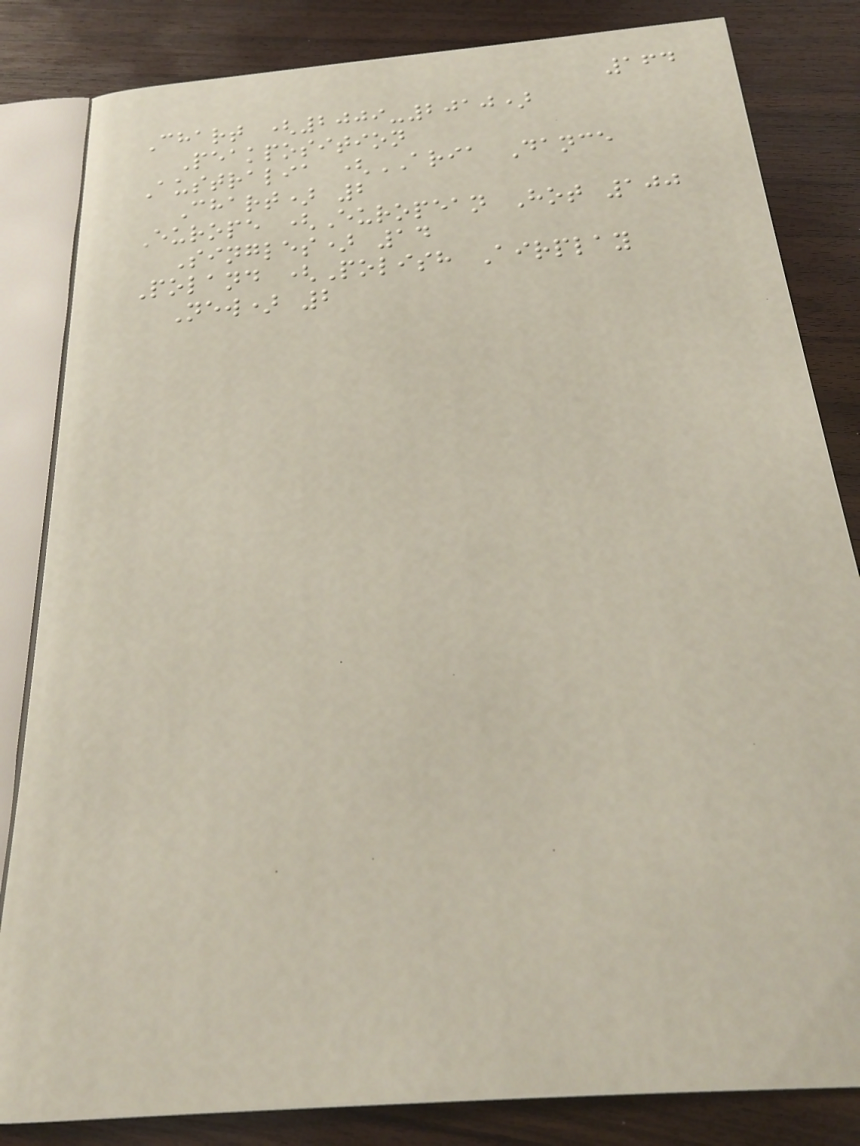164
Chart (2009-2010)
Peakposition
Australia (ARIA Dance
Chart) 2
Europe (European Hot 100
Singles) 14
Poland (Polish Airplay
New) 2
